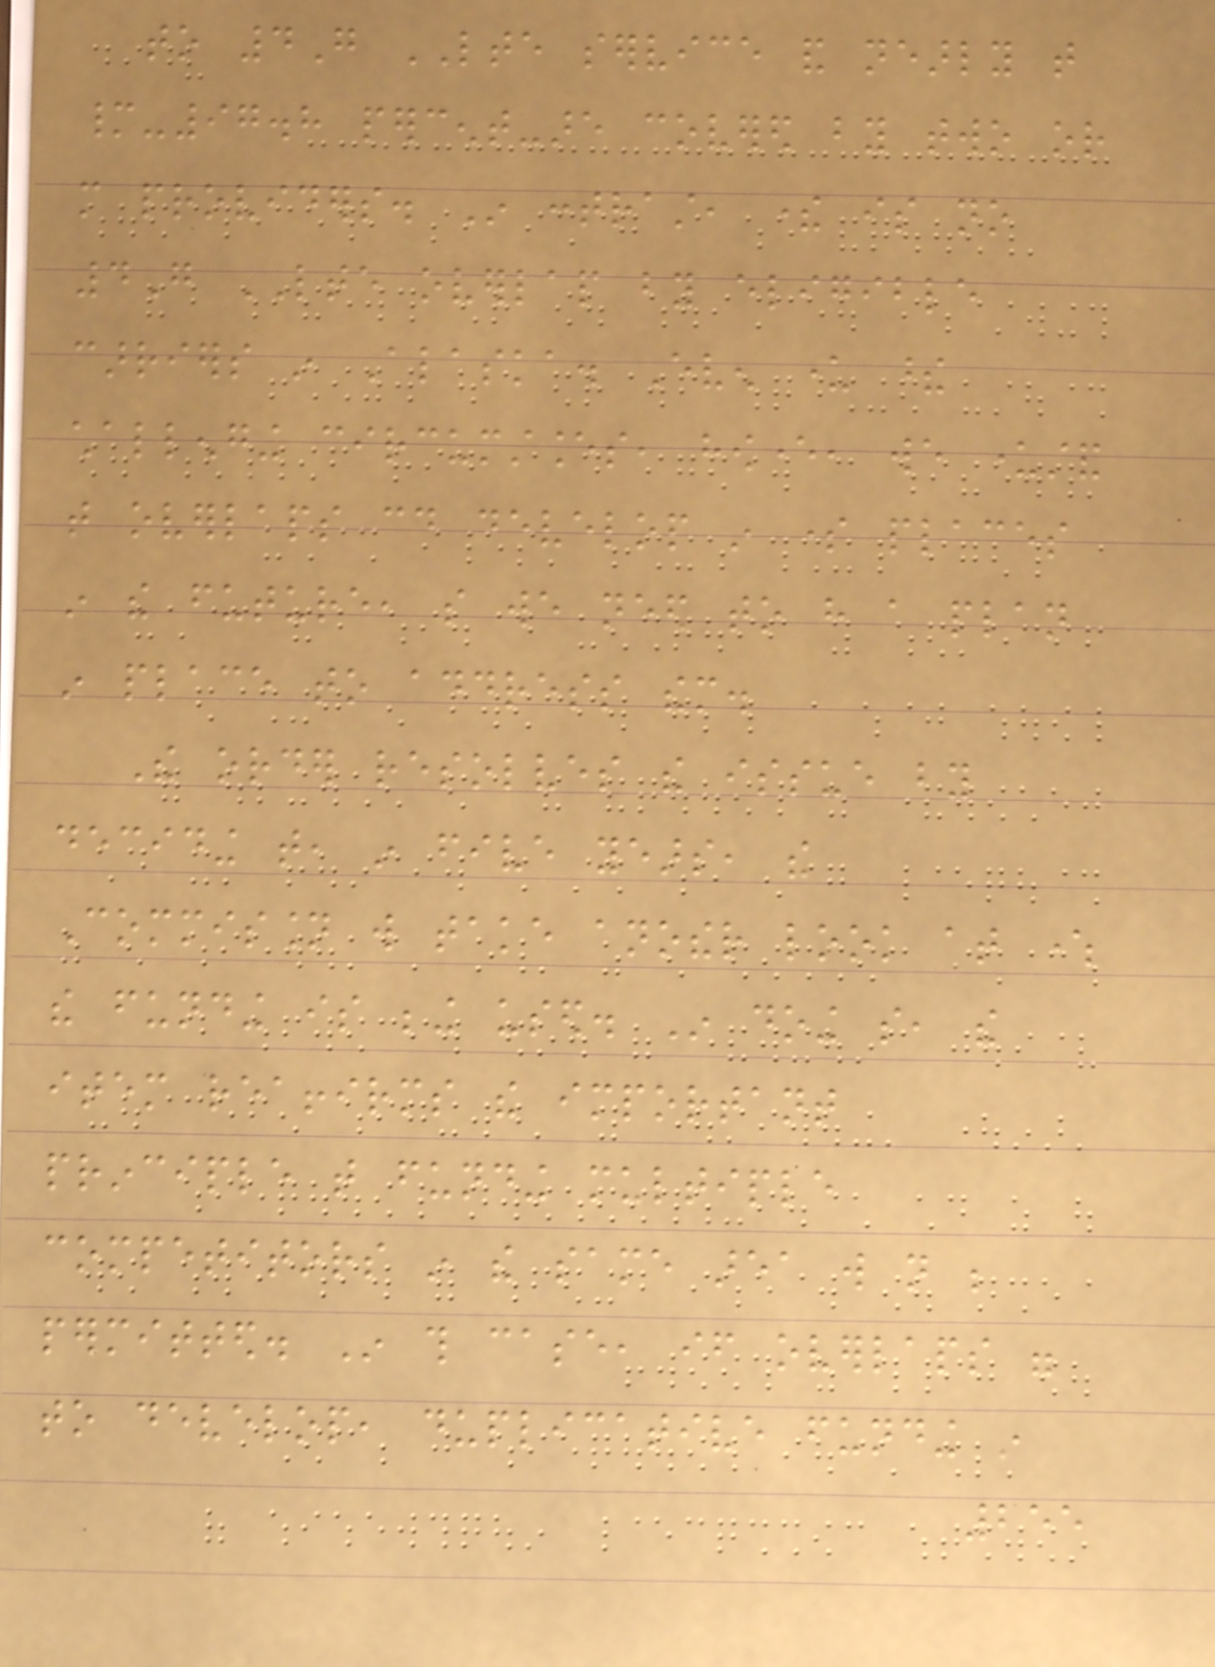to 4G LTE service and nearly that
many-97.8 percent-are covered by two or
more providers. In contrast, there is no
4G LTE overlap by eligible
carriers in Alaska. Even under these
challenging circumstances, however, we understand
that overlaps could develop in some places
in the future, so we need to have a plan
in place to address them.
The order resolves the issue by
deciding that, in five years, the
Commission will take another look at where
the funding is being used. In doing so, the
item reaffirms the important
principle that funding multiple
competitors in the same area will not be
permitted. In this case, if overlaps were
to develop, duplicative funding in
255
